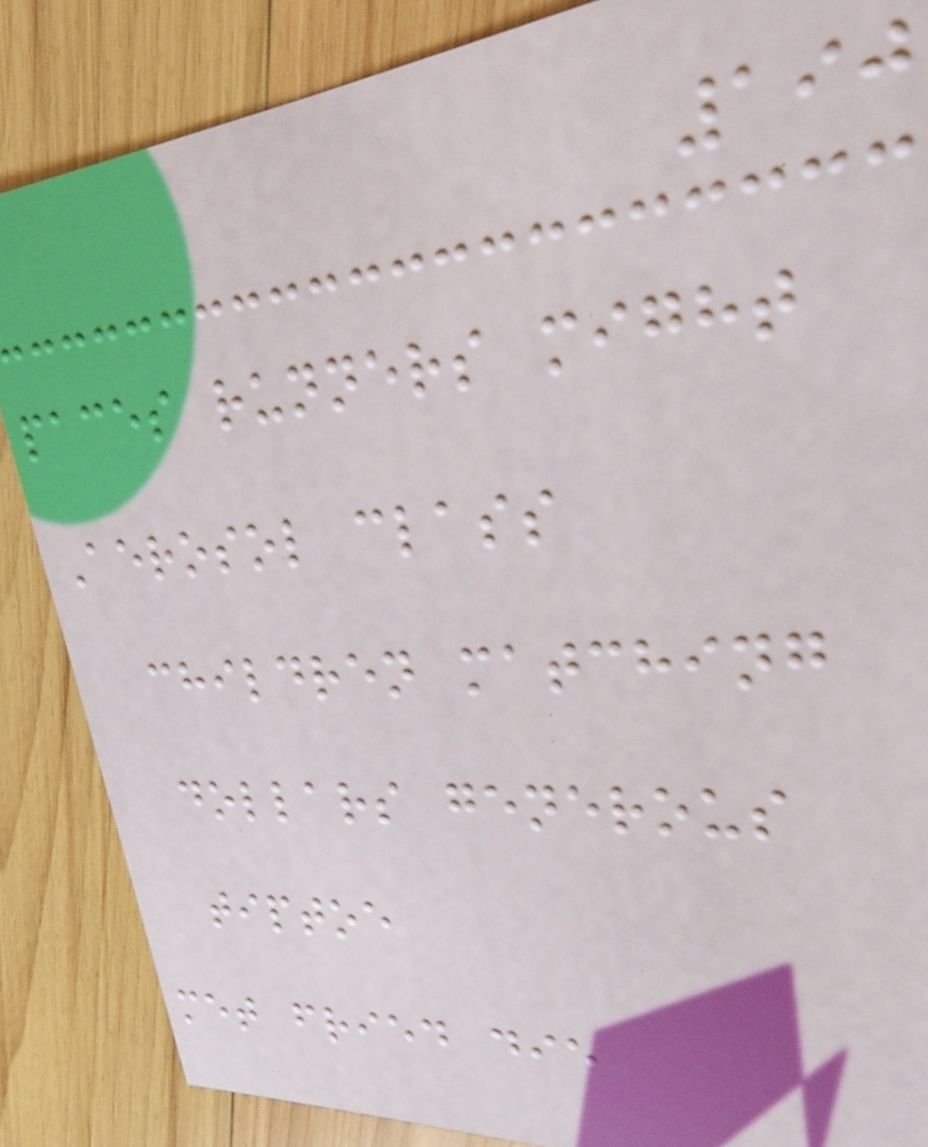190
paces runners might
Aerosol class
children matching
dollars generous
tiptoe
met fried die
